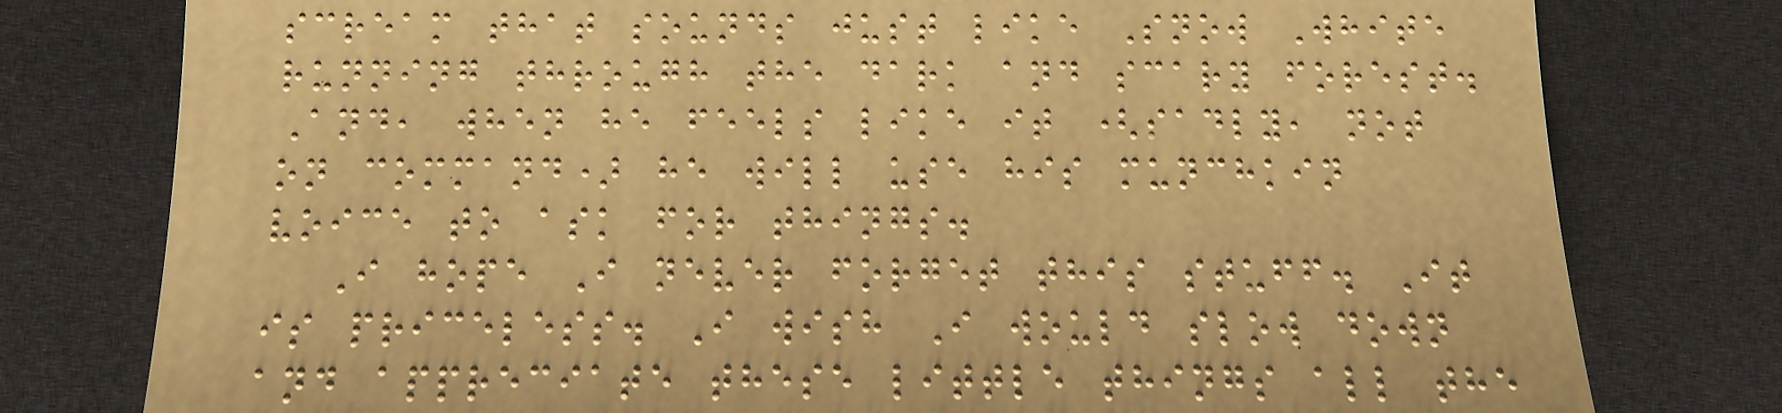scream that sounds just like Snow White
running through the dark and scary forest.
And, when he feels like it (sadly, not
on command) he will use his munchkin
voice to ask for things.
I hope I never forget this stuff. It
is priceless. I wish I would slow down
and appreciate these little things all the
